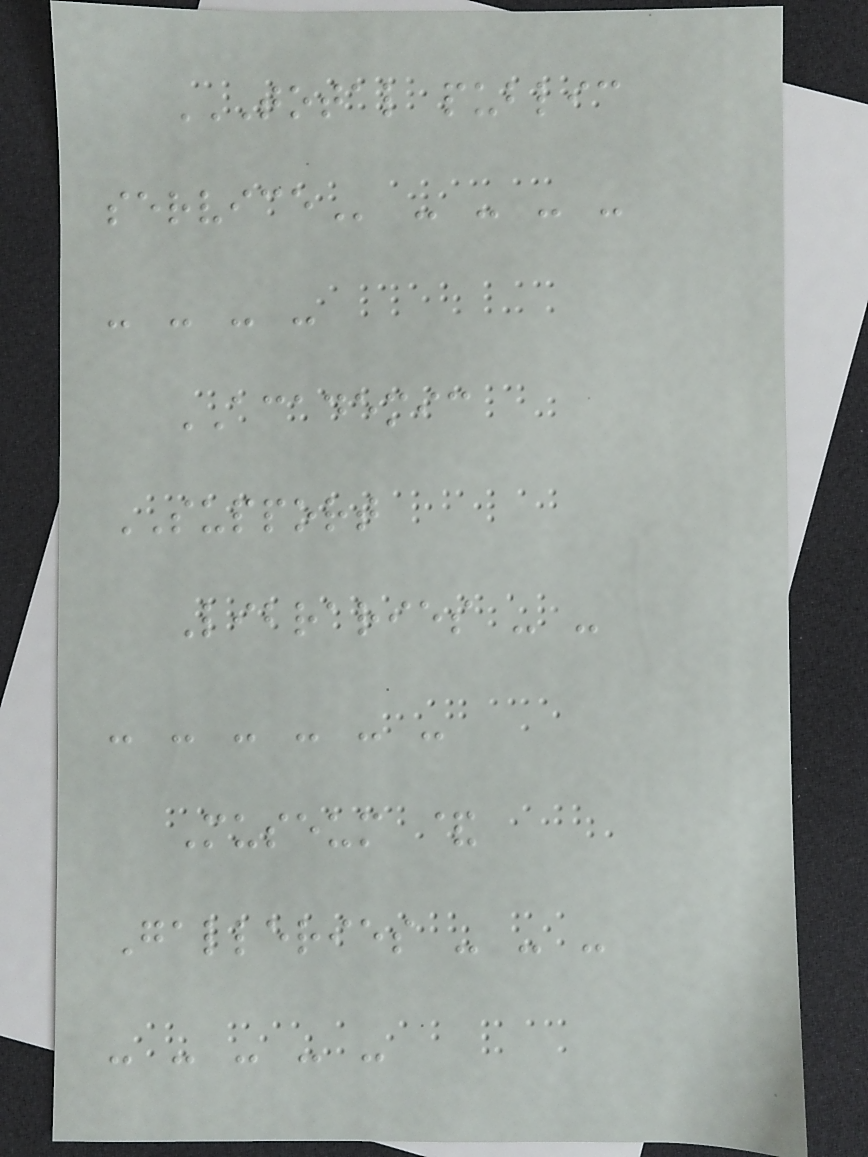TOTAL PUBLIC
SERVICE - - - -
- - - -
ACADEMIC
SUPPORT
Libraries - -
- - - - - -
Museum &
Galleries - - -
- - - - -
